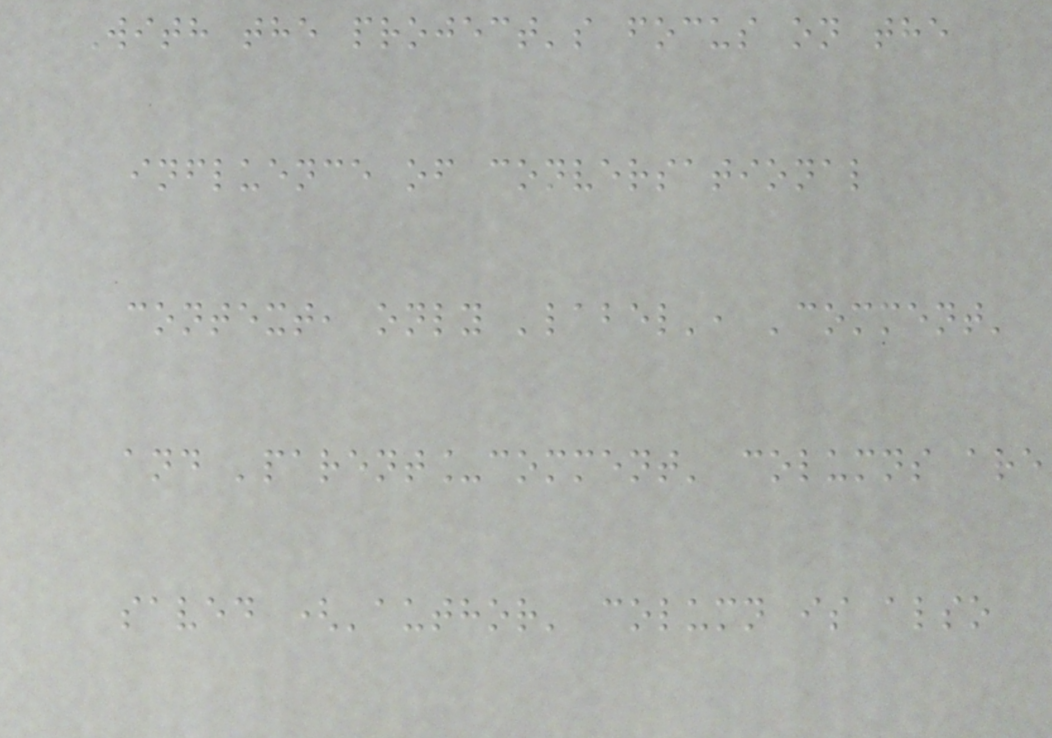With the project's focus on the
influence of conversational
context, only 'label', 'comment'
and 'parent_comment' columns are
saved ('author' column is also
